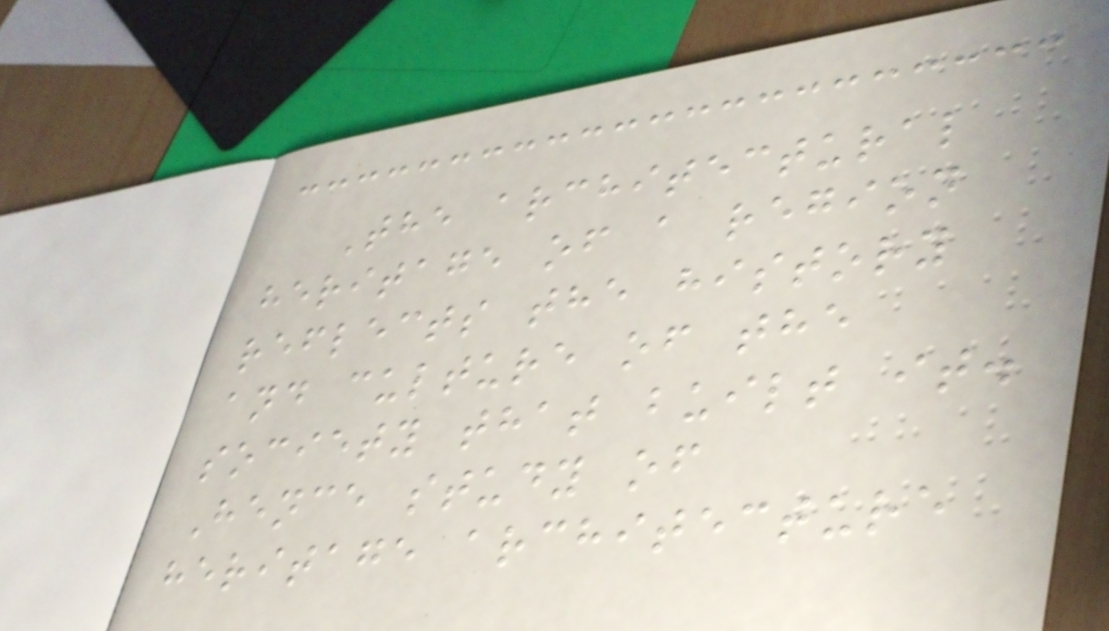The architectural
heritage of a region
reflects the history
and culture of the
society that built it.
Hence study of
heritage architecture
